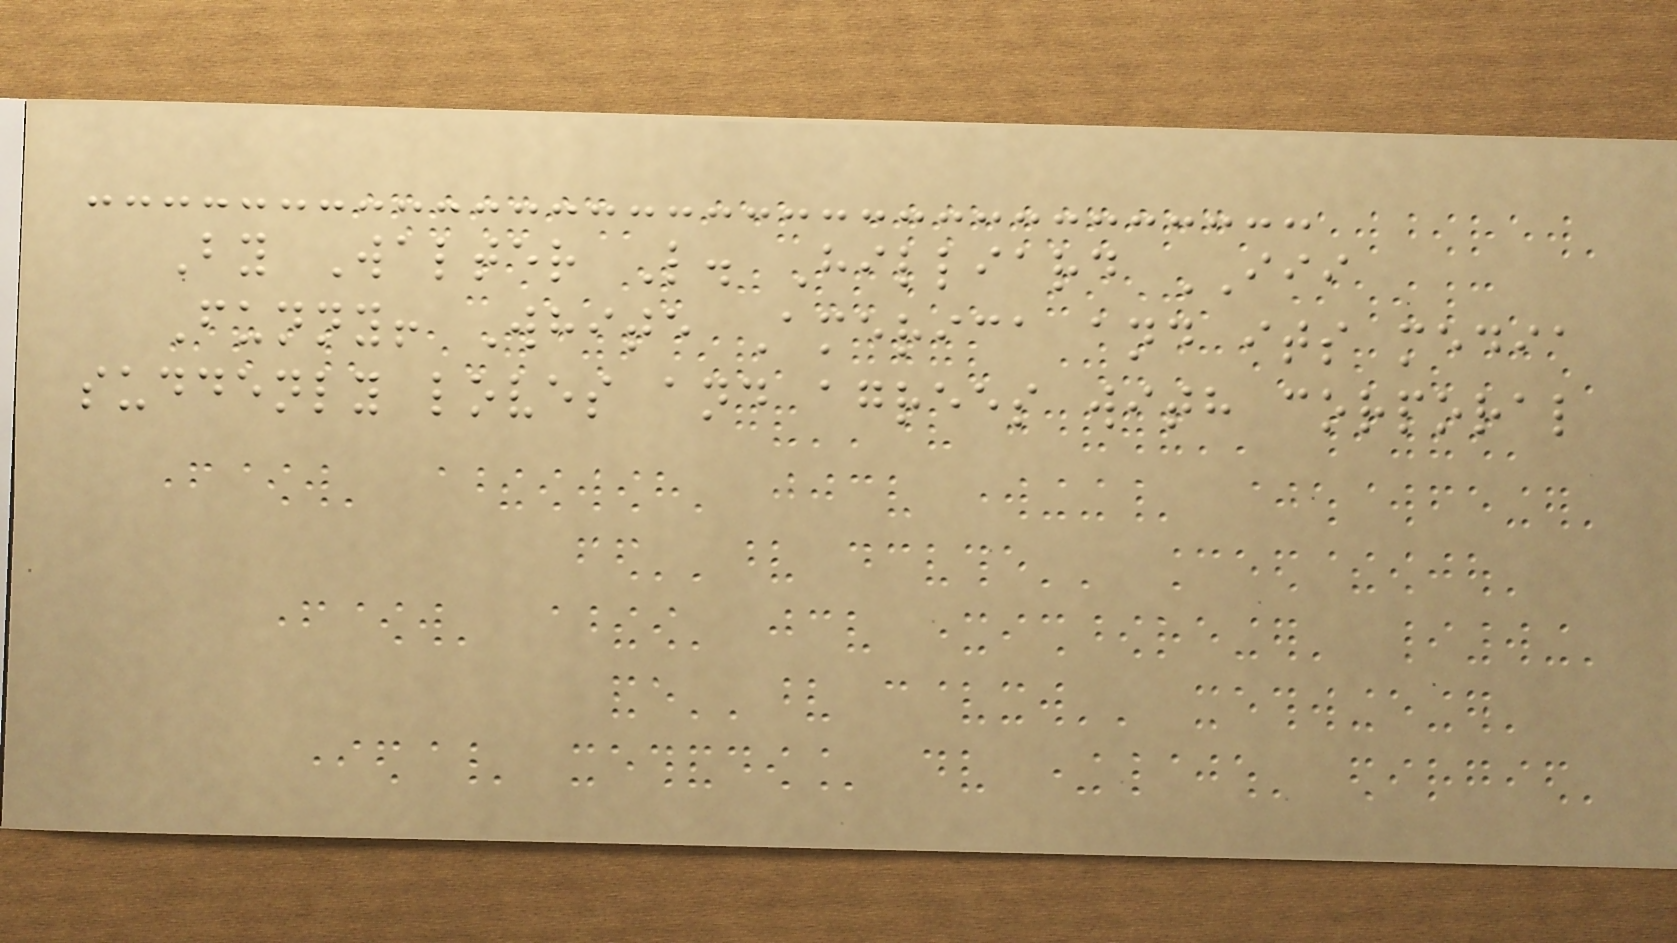By Walter L. Hilliard III
Funny! White America and its media
suddenly loves and agrees with corporal
